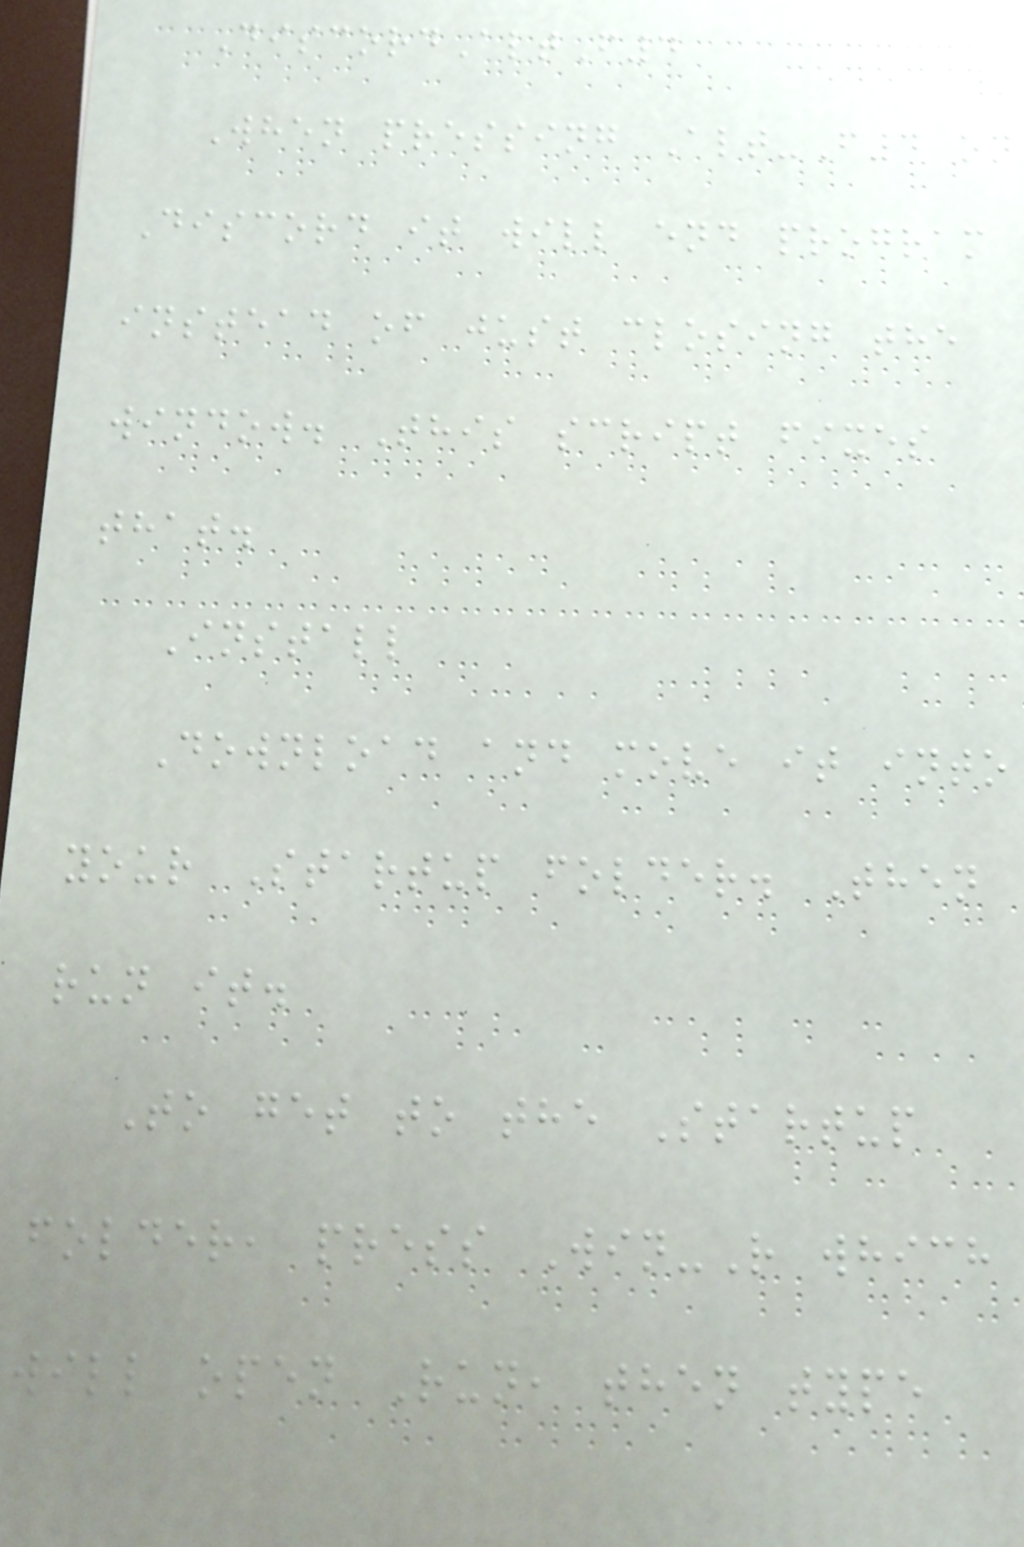DiscordAltF4
When pressing Alt-F4 on
Discord it will end program
instead of just closing the
window. This script fixes
that.
Install
Download and move it into
your Startup folder. Then
run it.
To get to the Startup
folder, press Win-R which
will open Run, then type
